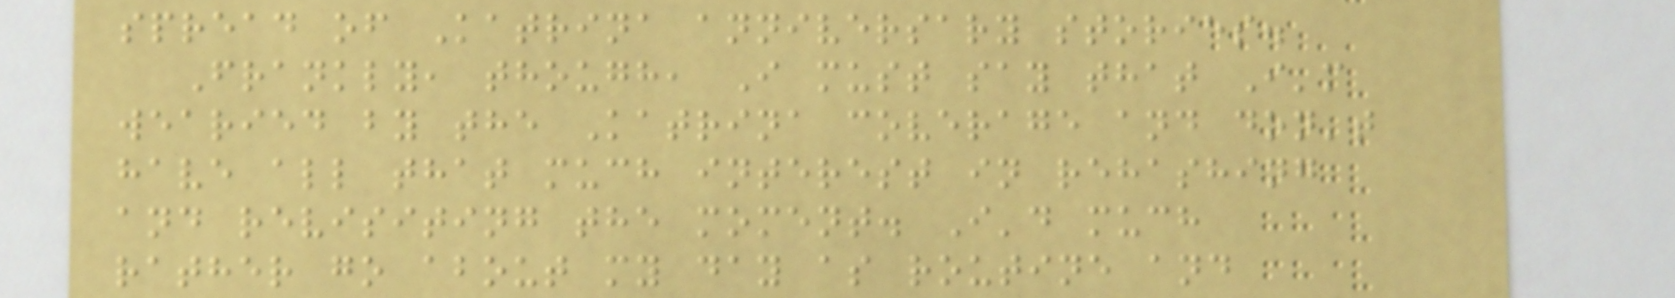spread of Katrina anniversary stories.
Frankly, though, I must say that I'm
wearied by the Katrina coverage and don't
have all that much interest in rehashing
and revisiting the moment. I'd much
rather go about my day as routine and
